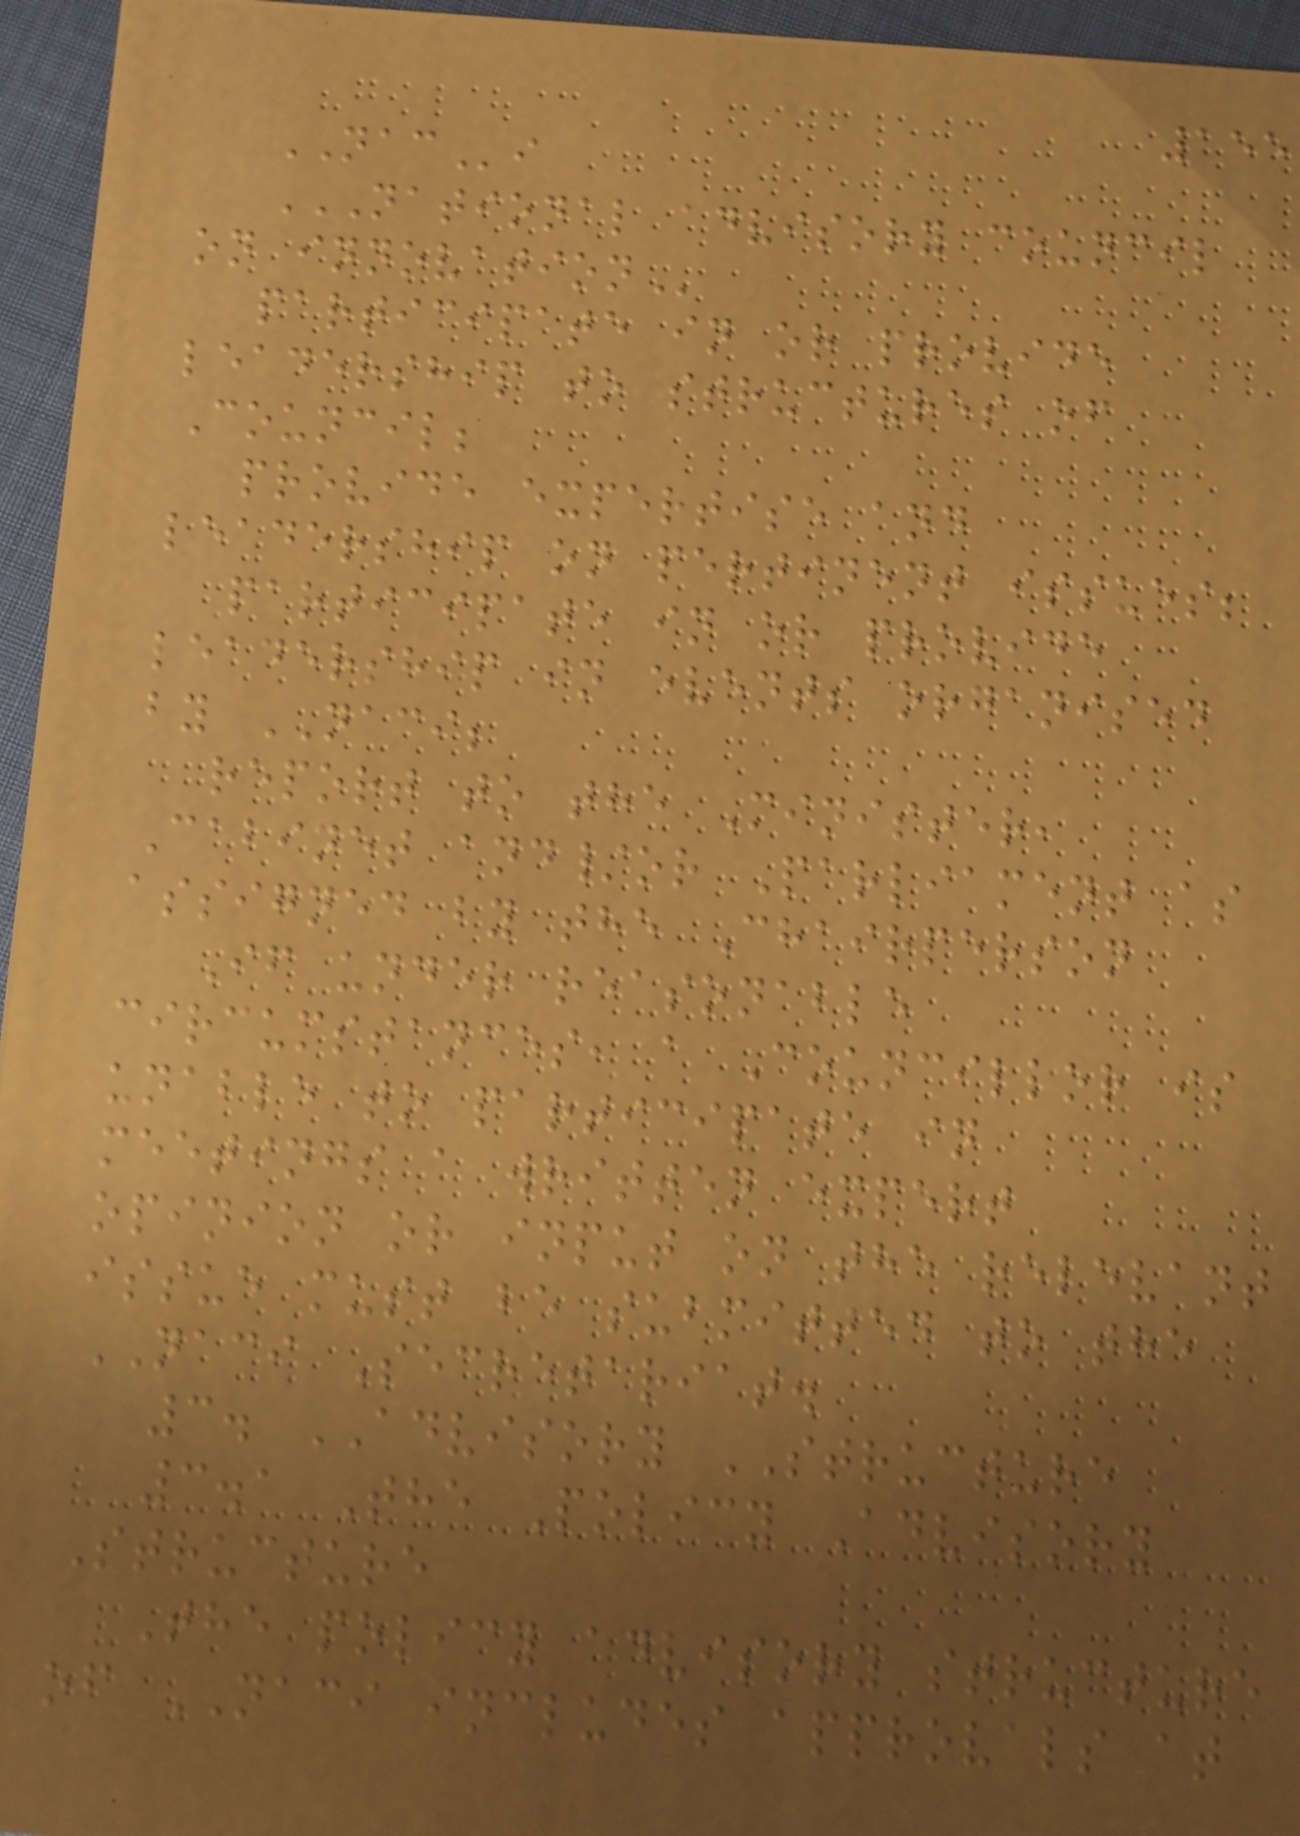155
NACi
NATIONAL ADVISORY COUNCIL
ON INNOVATION
participate in or provide
leadership to structures of
Council;
provide expertise and
leadership on pertinent issues;
participate in or provide
leadership in events organised
by NACI;
report to the Minister,
Cabinet and/or Parliament as
assigned by the Chairperson
If under reasonable
circumstances, a Councillor is
unable to participate in
meetings a written expert
opinion or input on the relevant
issue must be submitted to the
NACI Secretariat.
3. ADVISORY STRUCTURE
3.1 The Policy Advisory
Structure
The policy advisory structure
of NACI includes approvals at
